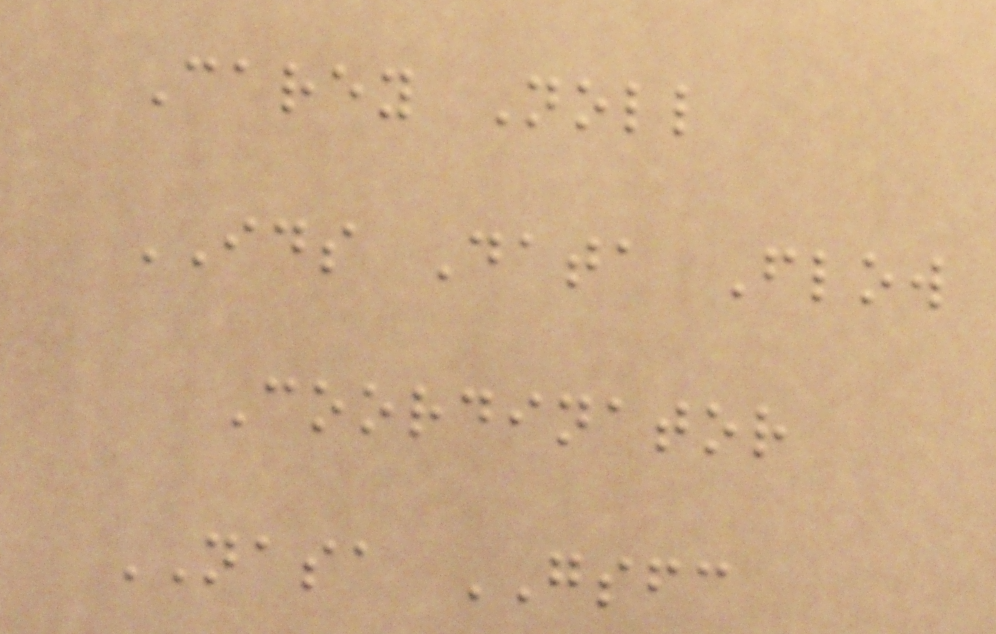Carey Noll
IDS Data Flow
Coordinator
NASA GSFC
